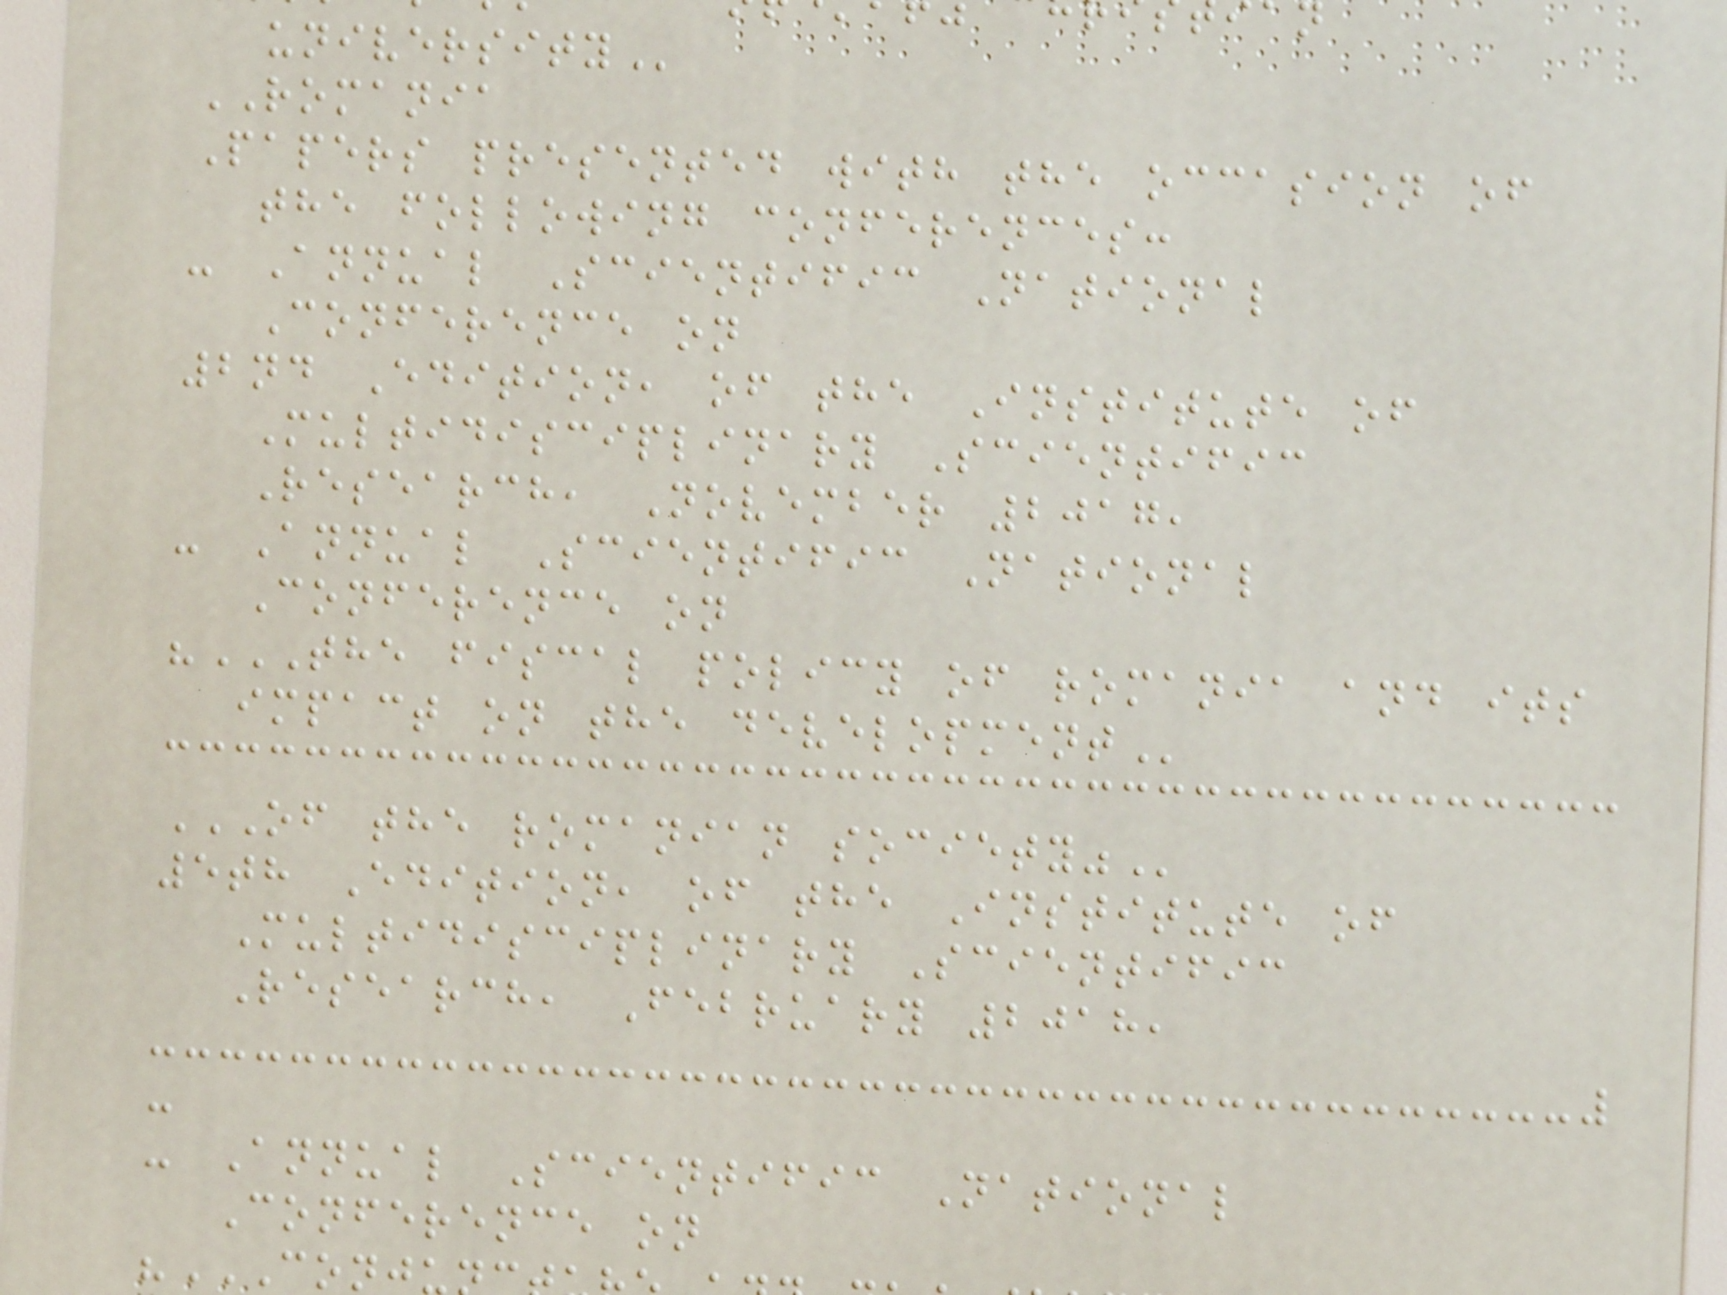ROMANIA
Papers presented with the occasion of
the following conferences:
- Annual Scientific National
Conference on
2nd Edition, of the Institute of
Multidisciplinary Scientific
Research, November 2017,
- Annual Scientific National
Conference on
"THE FISCAL POLICY OF ROMANIA AND ITS
impact on the
OF THE ROMANIAN SOCIETY"
5th Edition, of the Institute of
Multidisciplinary Scientific
Research, February 2018,
-
- Annual Scientific National
Conference on
